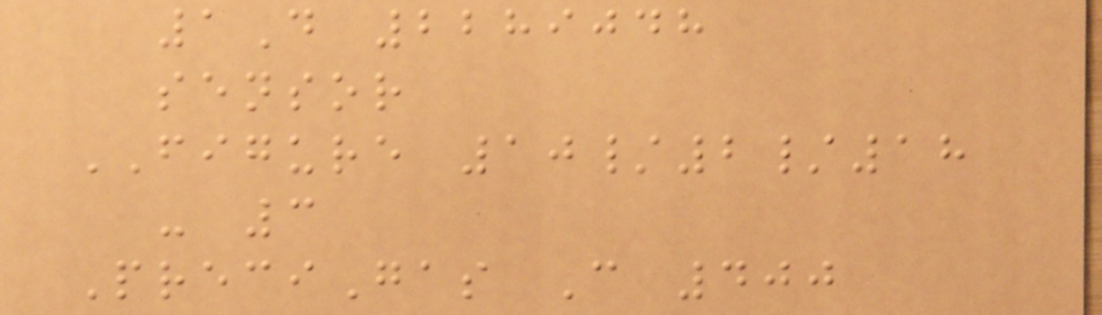1D 2289048
sensor
FIGURE 10/2/18
- 3
PreciGas C 400
